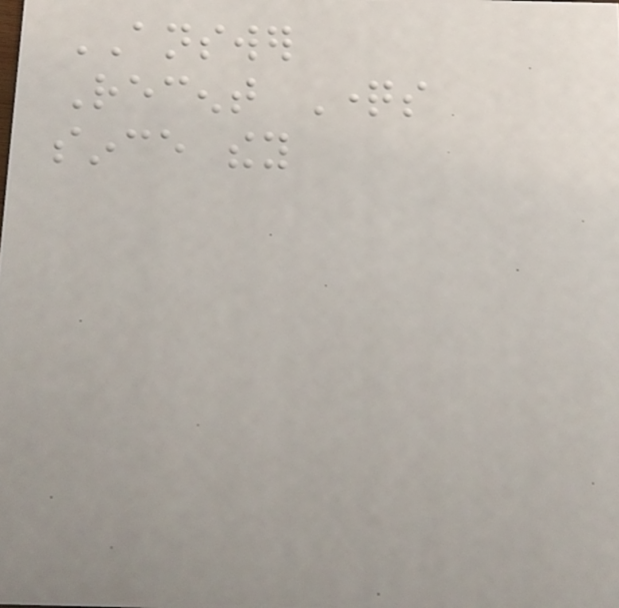ANSWER
Recent Questions
since they
